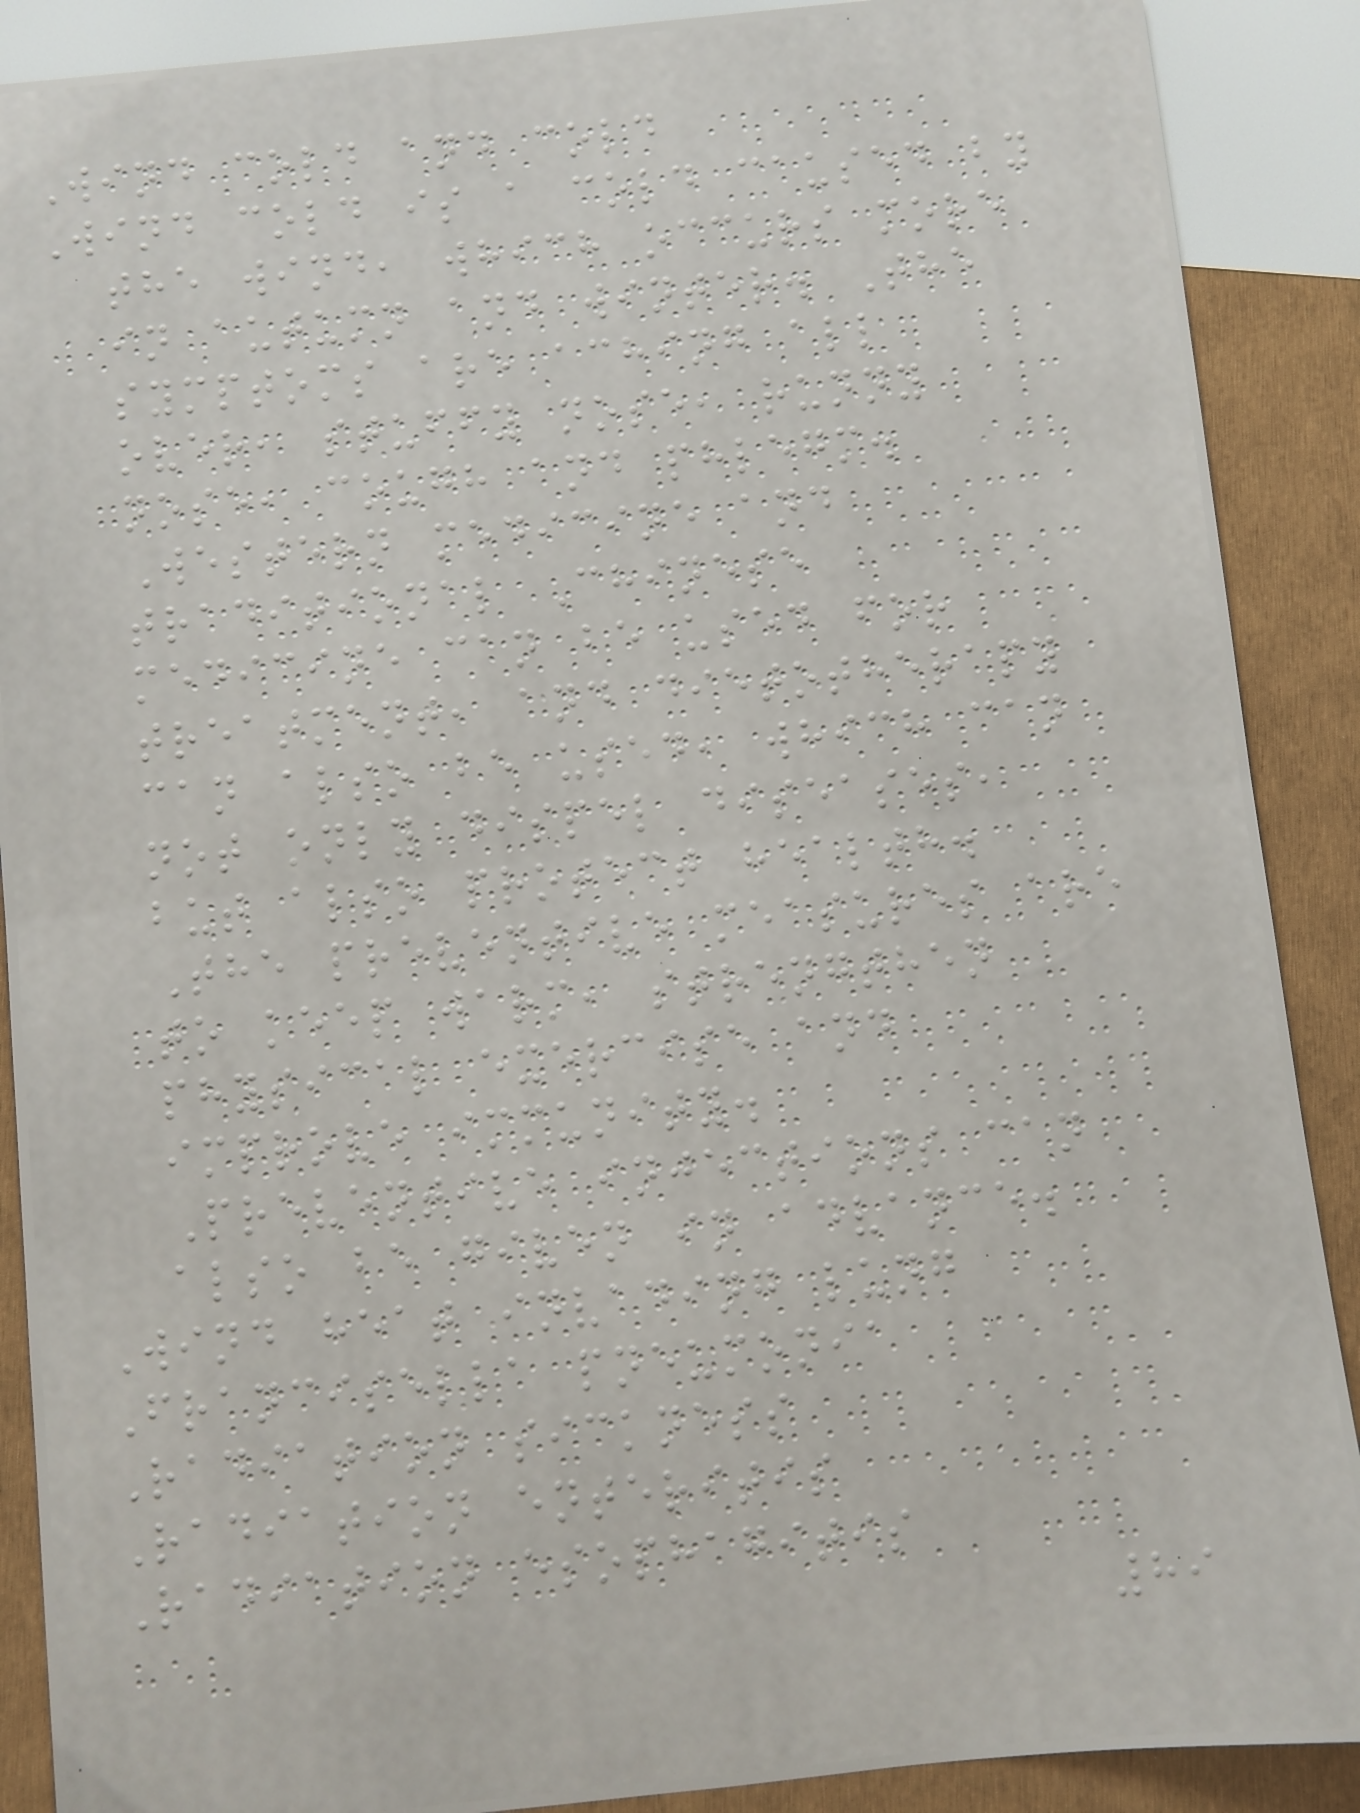Wind cold and cold
Wind cold is a cold caused by
the wind, which occurs more
in autumn and winter. The
symptoms are aching all
over, stuffy nose, runny
nose, cough and phlegm.
Western medicine and
traditional Chinese
medicine can be used for
treatment, and dietotherapy
can also be used, which can
not only dispel diseases,
but also protect health.
The preventive measures are
to keep warm, strengthen
physical exercise and
improve immunity.
Preventive injections can
also be given in advance.
Wind heat invading lung
Francisella pneumonia
Radiation sickness
Radiation enteritis
Radiation esophagitis
89
